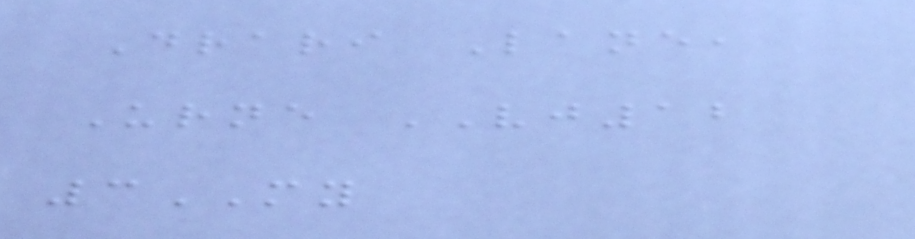Drari Lane,
Urne VJ12
3MY
